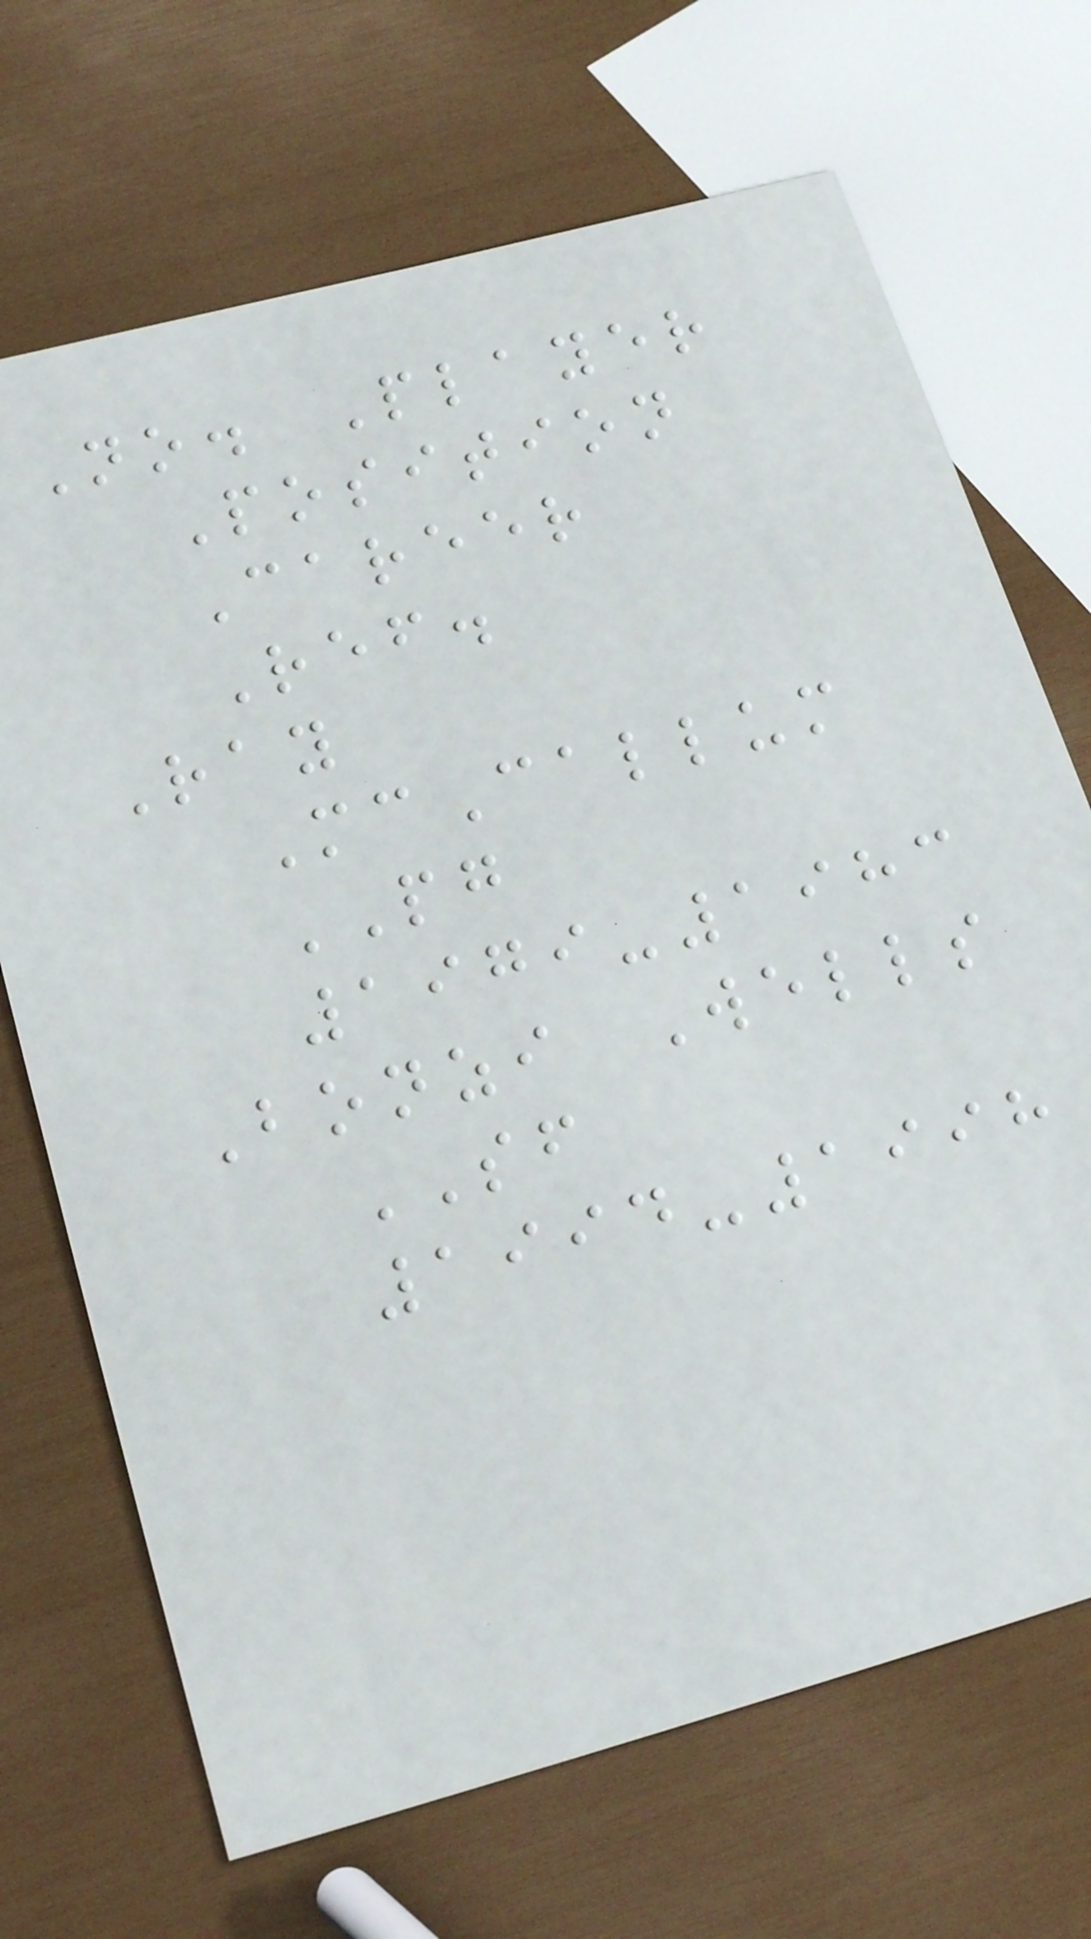No. Player
Position
Career
Ref.
Ray
McCallum
PG
1979-1983
Bonzi Wells
SF
1994-1998
